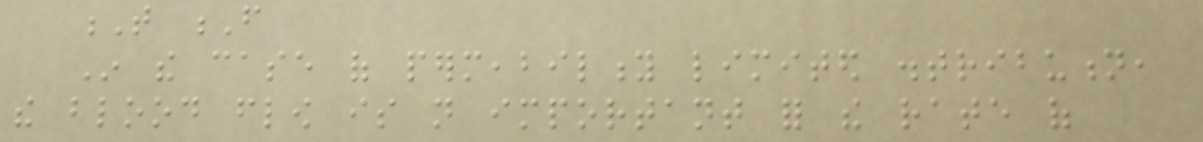T F
In the case of permeability limited distribution,
the blood flow is not important for the rate of
